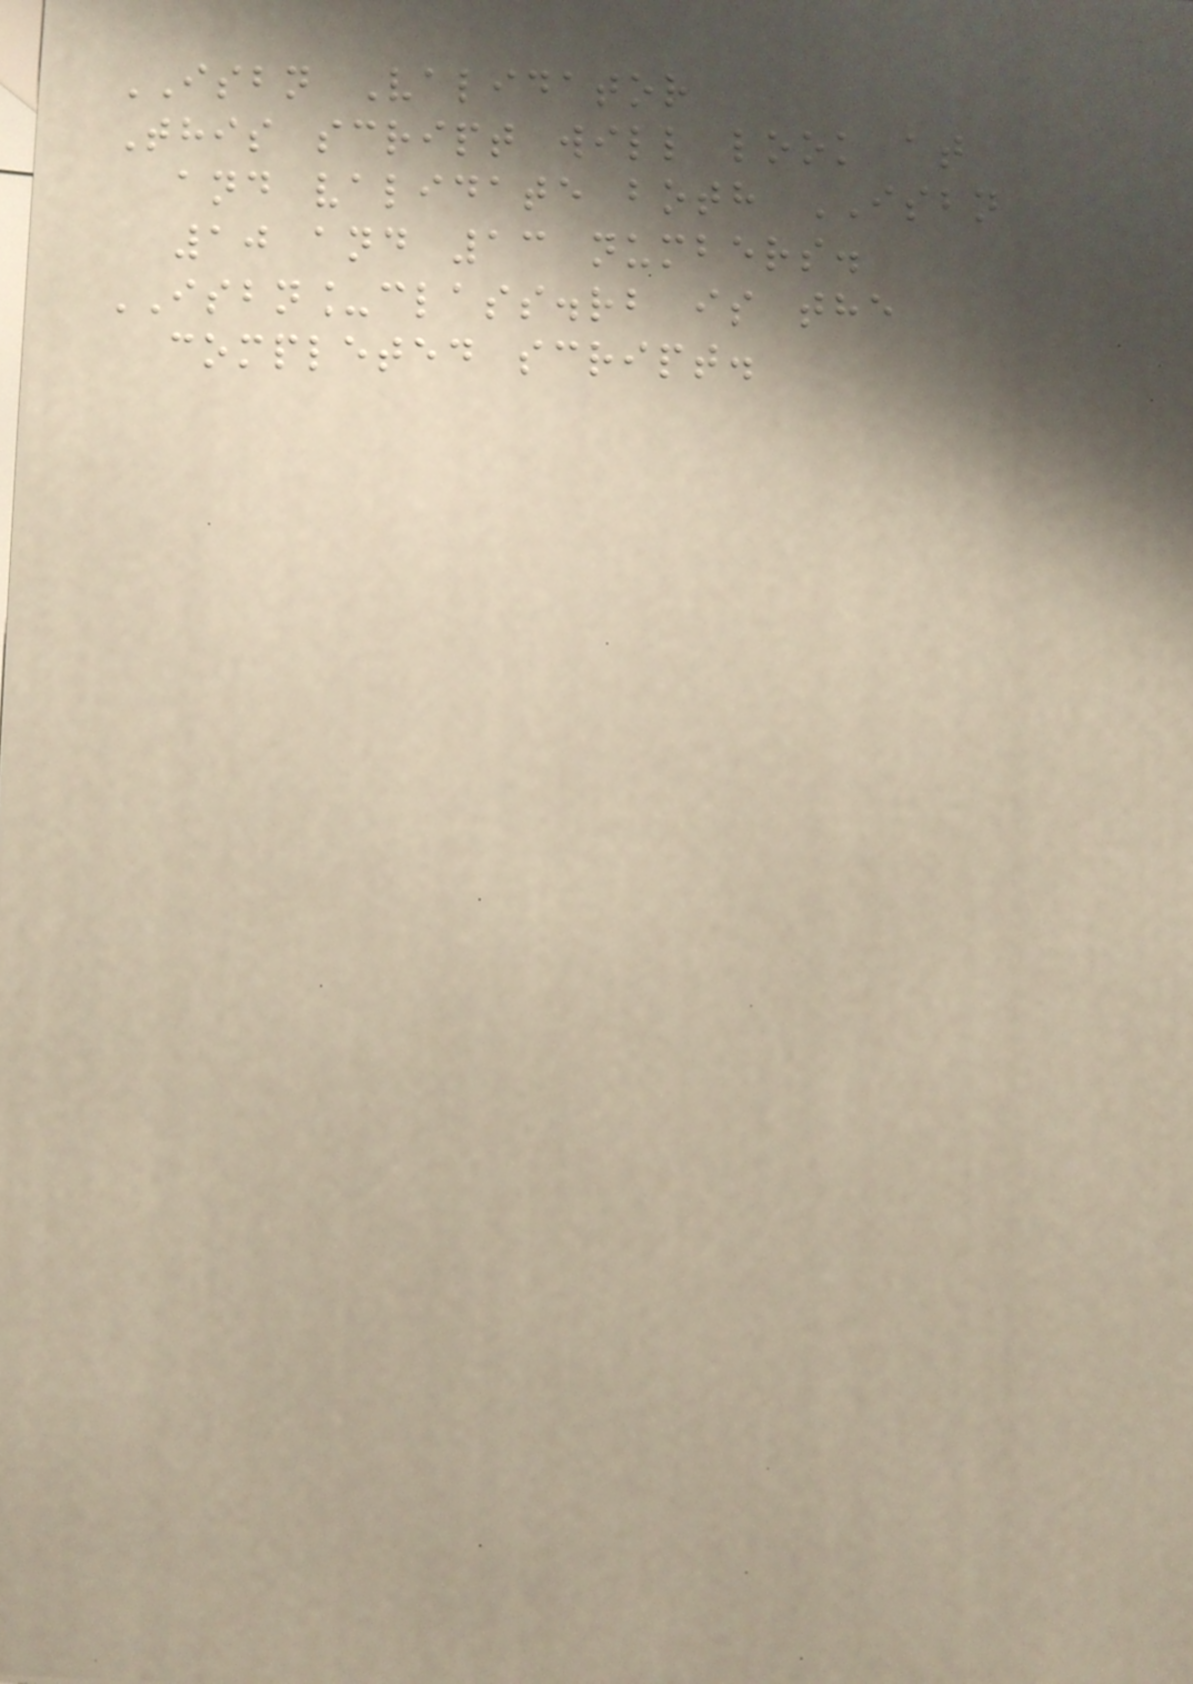ISBN Validator
This script will look at
and validate both ISBN
10 and 13 numbers.
ISBN_class.rb is the
completed script.
